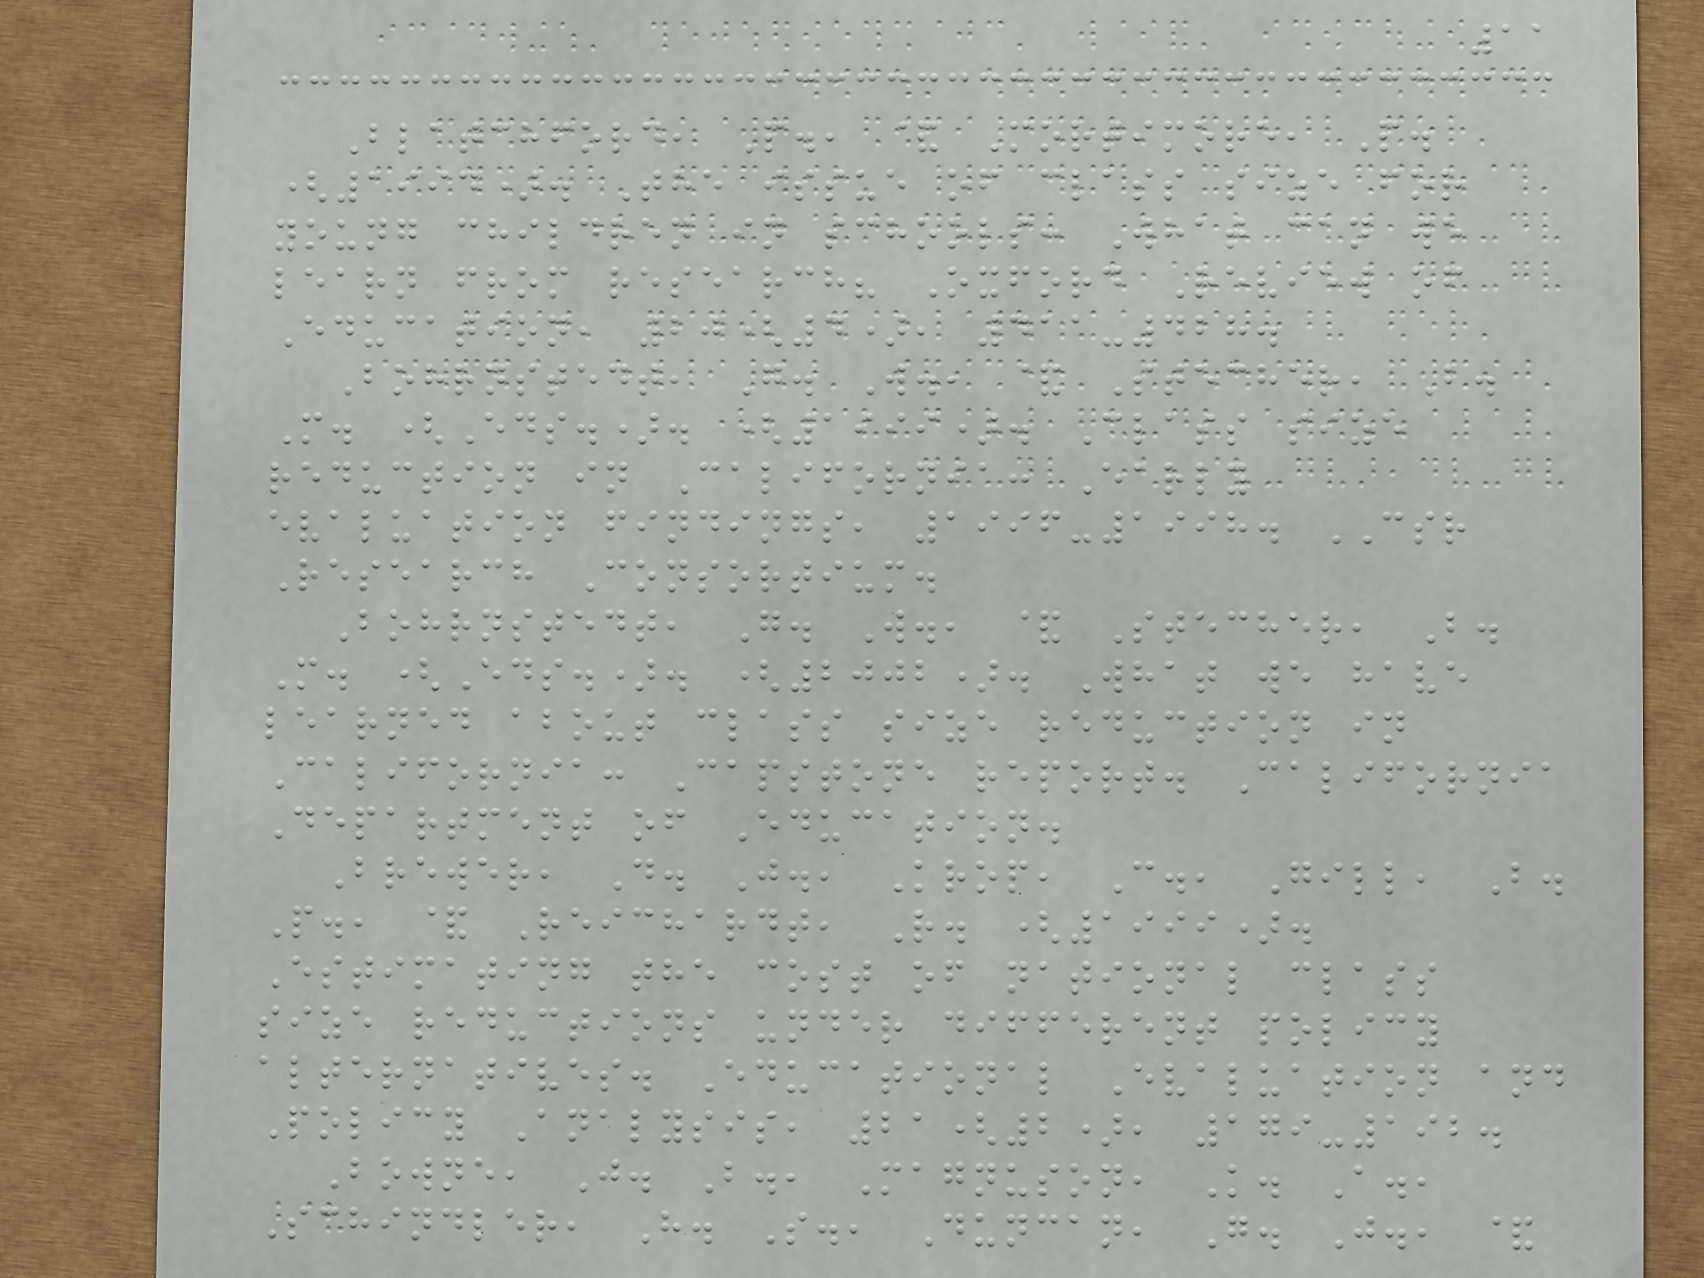11
Blatchford, P., & Mortimore, P.
(1994). The issue of class size for
young children in schools: What can we
learn from research? Oxford Review of
Education, 20(4), 411-428.
Bohrnstedt, G. W., & Stecher, B.
M. (Eds.). (1999). Class size
reduction in California: Early
evaluation findings, 1996-1998. CSR
Research Consortium.
Bohrnstedt, G. W., & Stecher, B.
M. (Eds.). (2002). What we have
learned about class size reduction in
California: Capstone report. California
Department of Education.
Brewer, D. J., Krop, C., Gill, B.
P., & Reichardt, R. (1999).
Estimating the cost of national class
size reductions under different policy
alternatives. Educational Evaluation and
Policy Analysis, 21(2), 179-192.
Bowne, J. B., Magnuson, K. A.,
Schindler, H. S., Duncan, G. J., &
